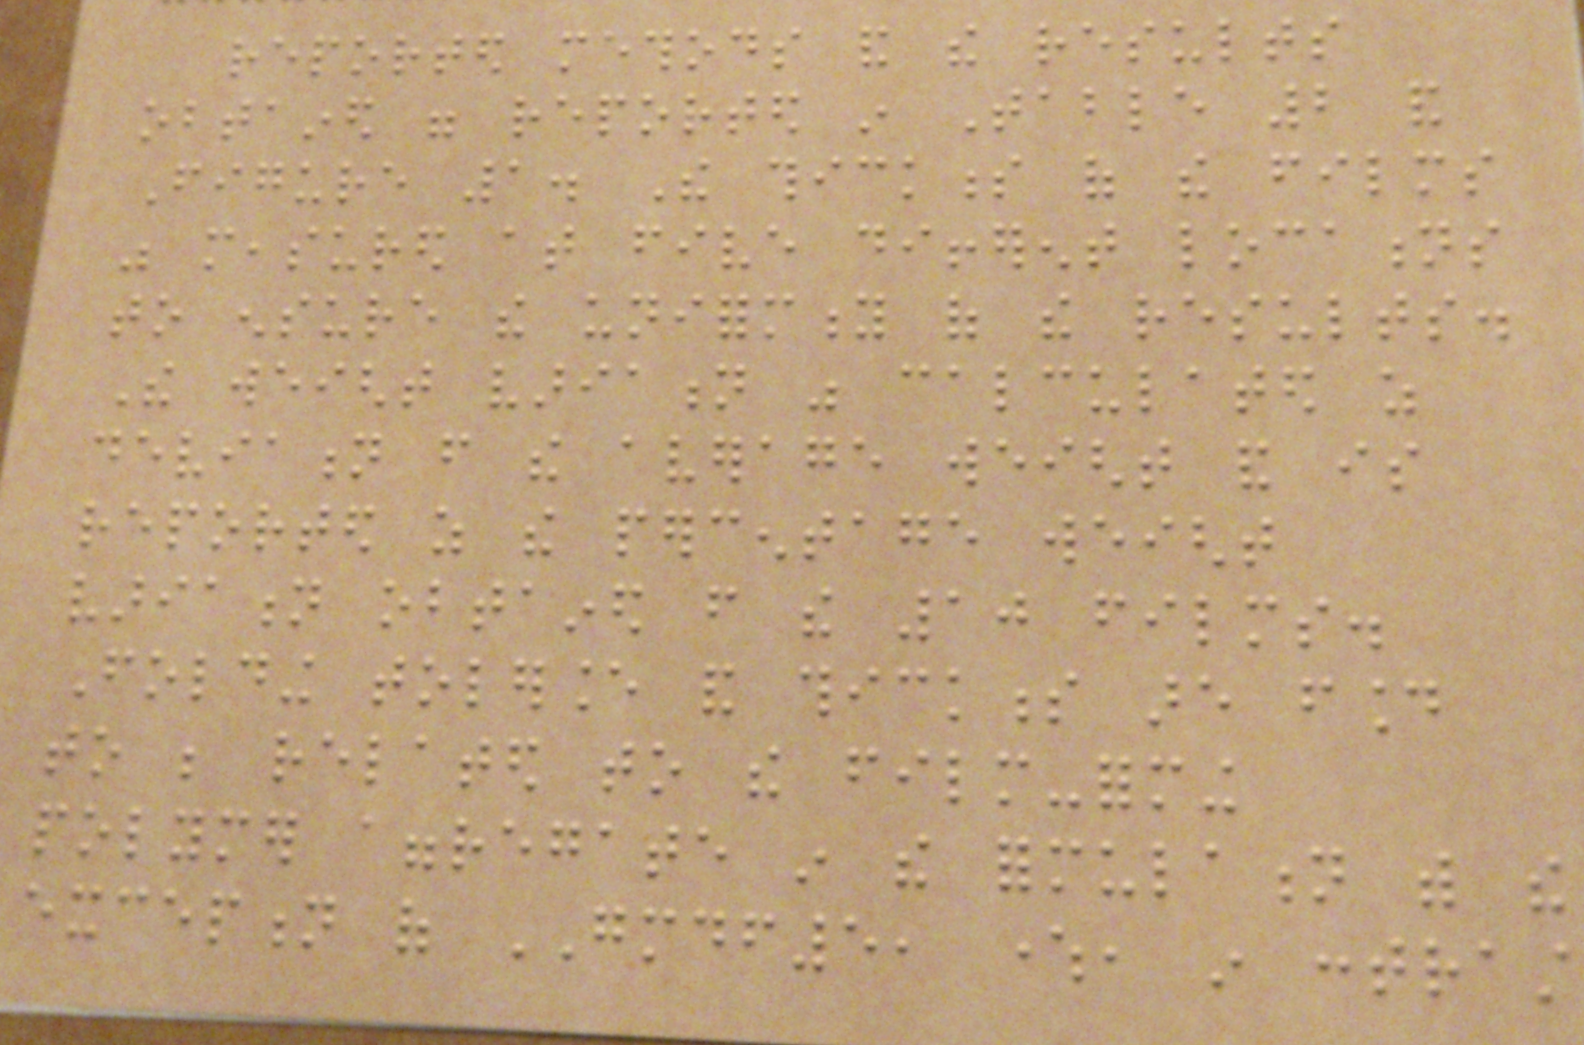reported methods and the results
obtained were reported in Table 2 and
Figure 1. The thickness of the films
was measured at five different locations
to ensure the uniformity of the results.
The weight variation was calculated as
deviation from the average weight and is
reported as the percentage weight
variation obtained from the 10 films.
Folding tolerance and thickness are found
to be related to the film-forming
polymer aggregate in the formulation with the
exception of GMDF5, where, in contrast
